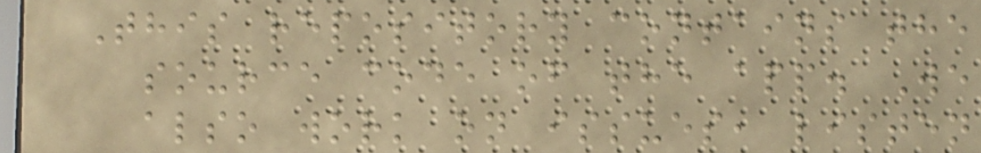This repository contains the
source code of the app. We
also work on issues, listen
